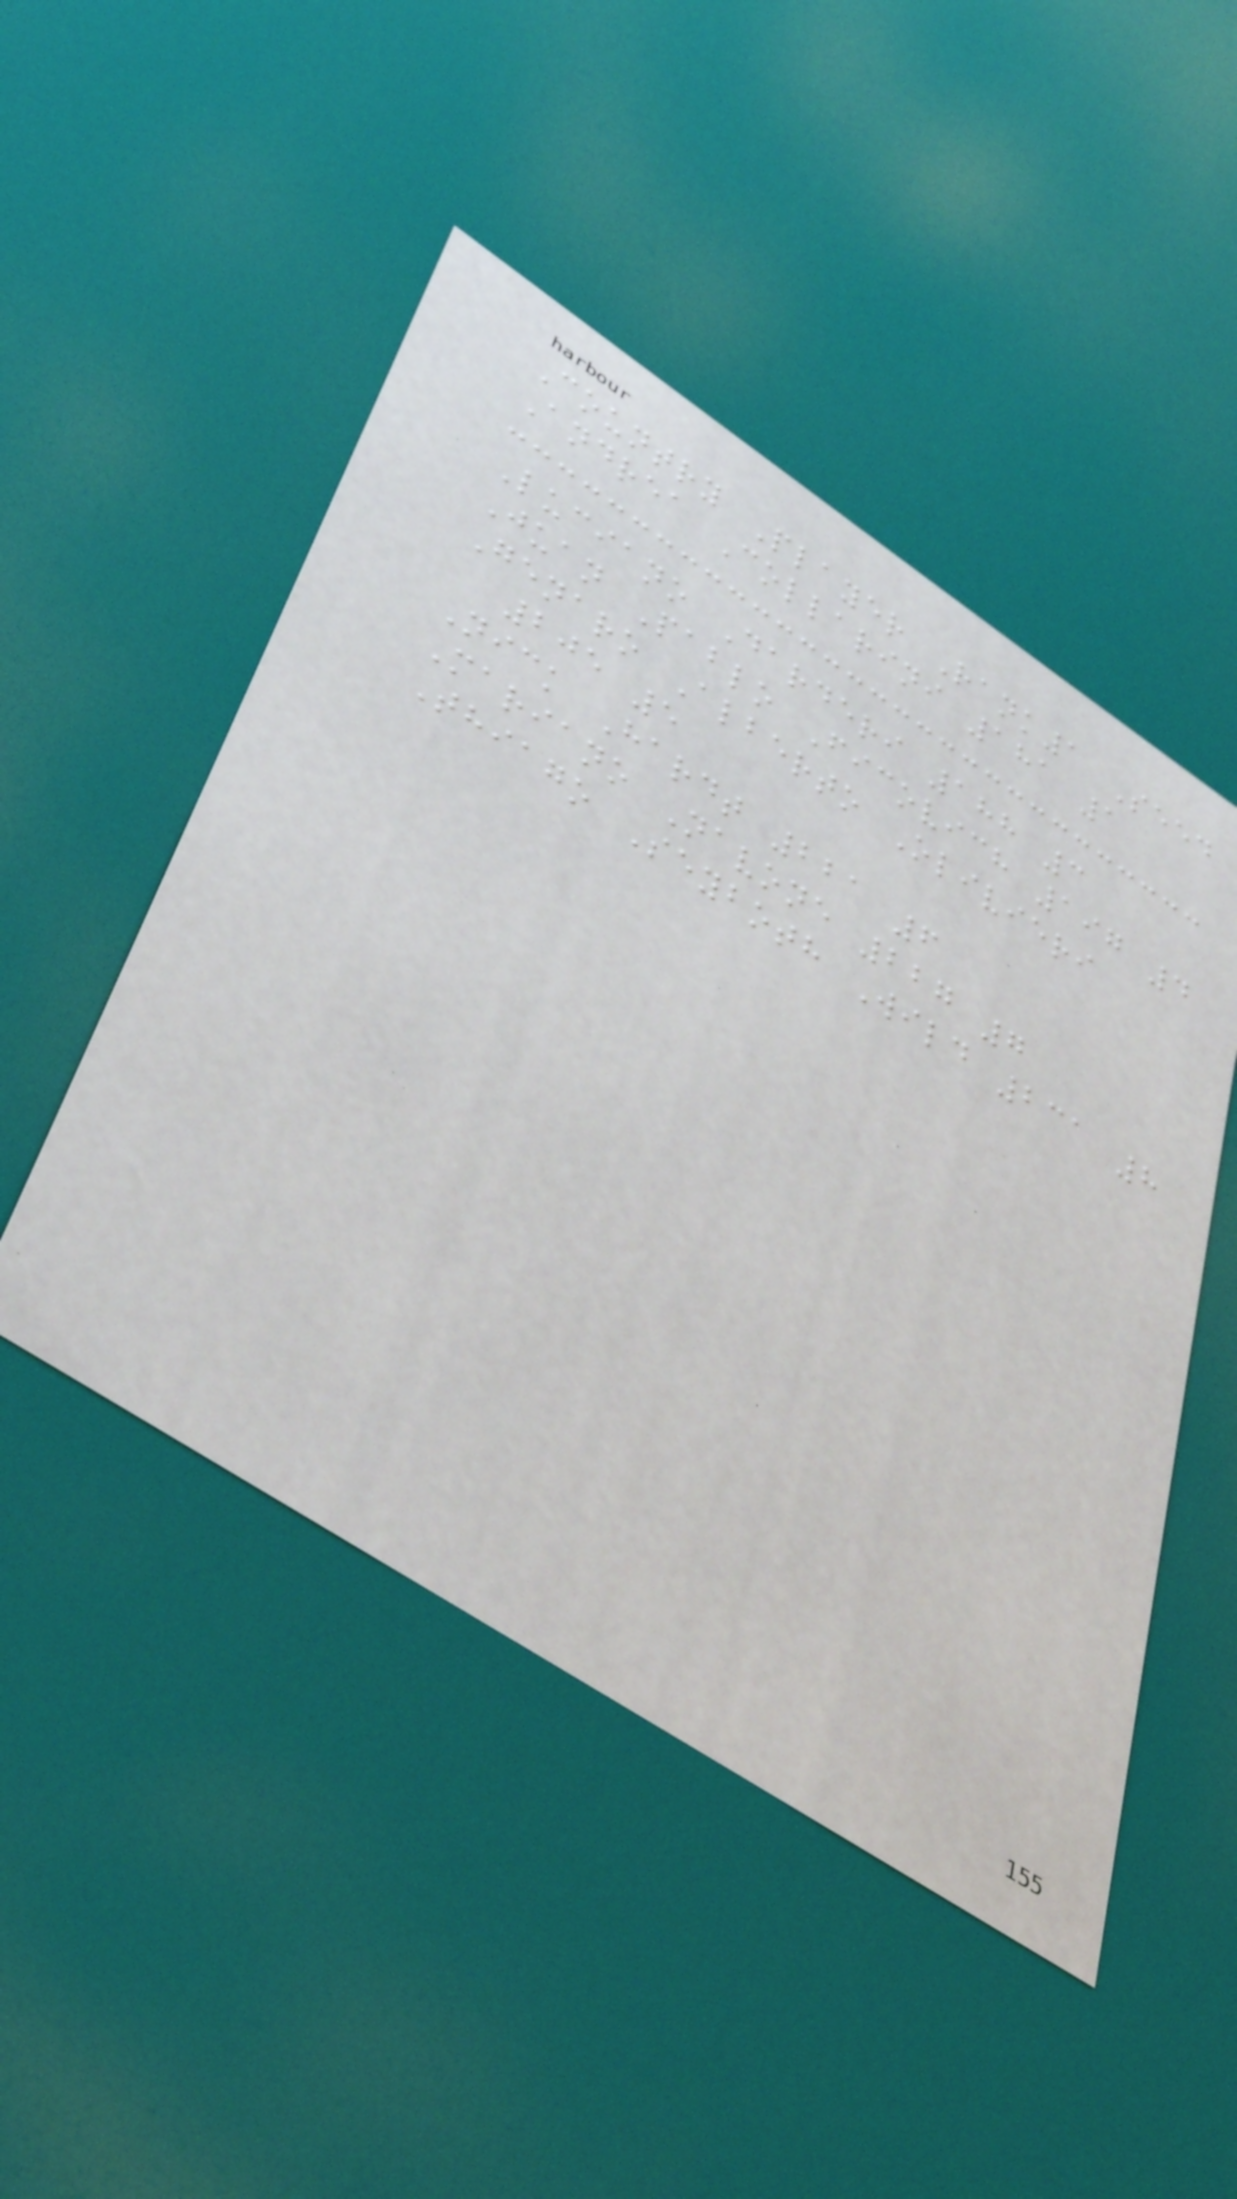Country Player Rank1 Seed
Andrea Collarini 181 1
Luciano Darderi 188 3
Juan Pablo Ficovich 197 4
Genaro Alberto Olivieri
205 5
Nick Hardt 221 6
Mariano Navone 227 7
Thiago Seyboth Wild 231 8
